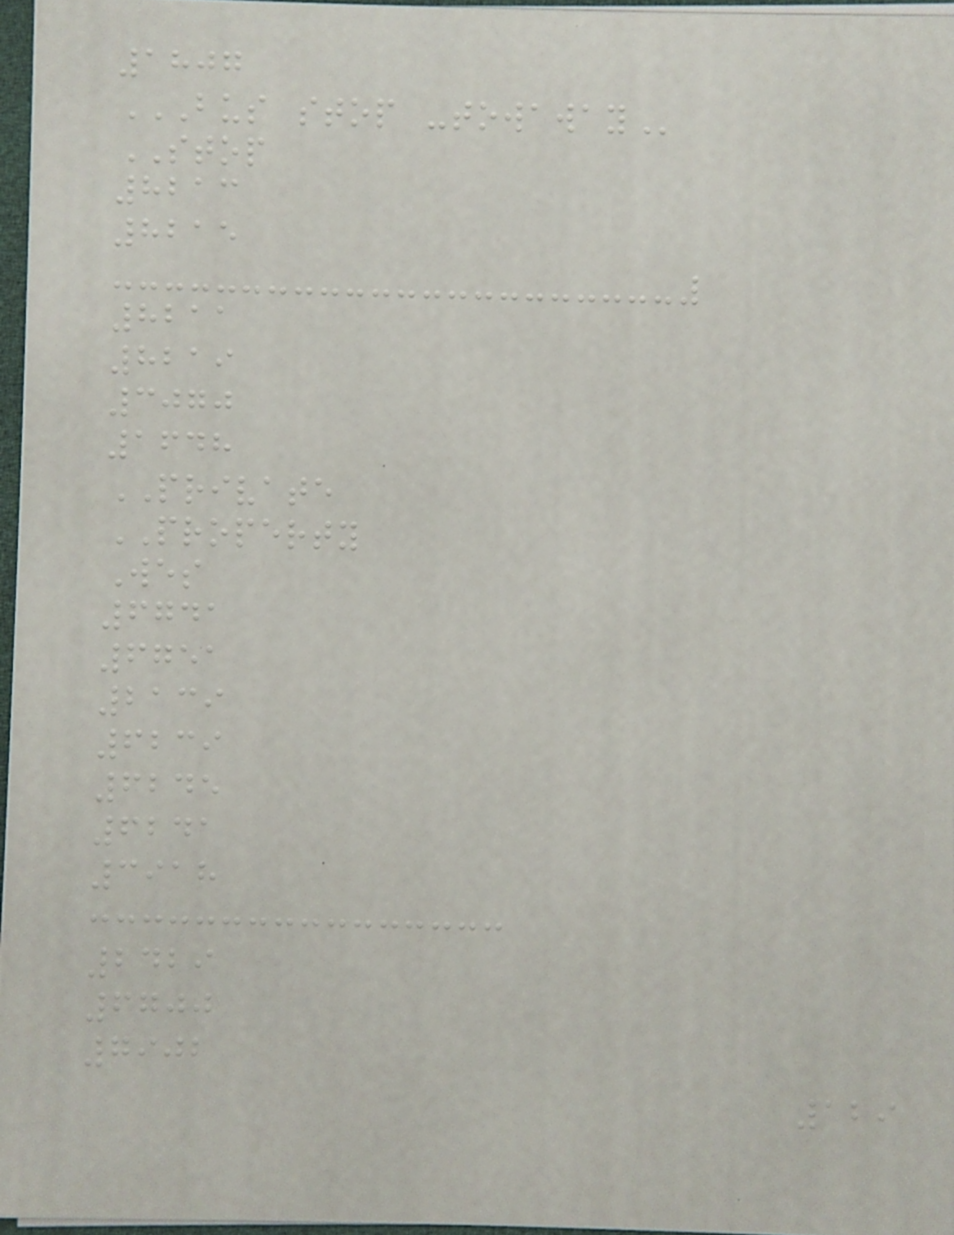1807
BUS STOP -TOWAWAY
STOP
8213
8215
8211
8219
3070
1648
PRIVATE
PROPERTY
Wes
6741
6751
2139
6239
6245
6241
3918
2429
6700
7902
129
